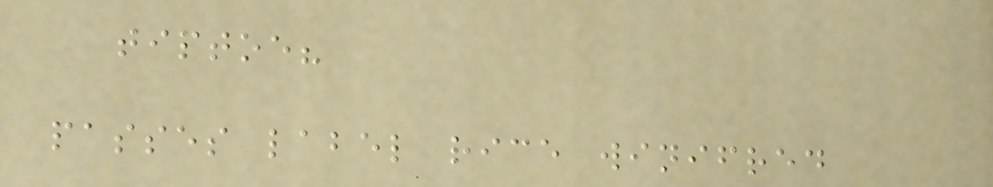tiptoe?
passes label rice winifred
